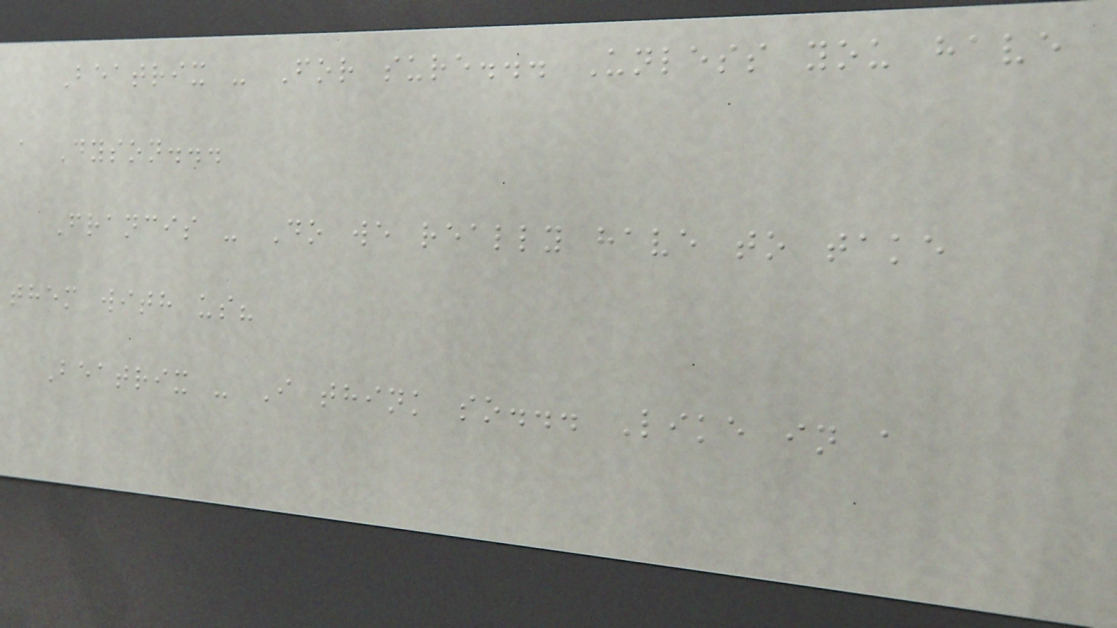Beatrix - For sure... Unless you have
a Dyson...
Francis - Do we really have to take
them with us?
Beatrix - I think so... Like in a
